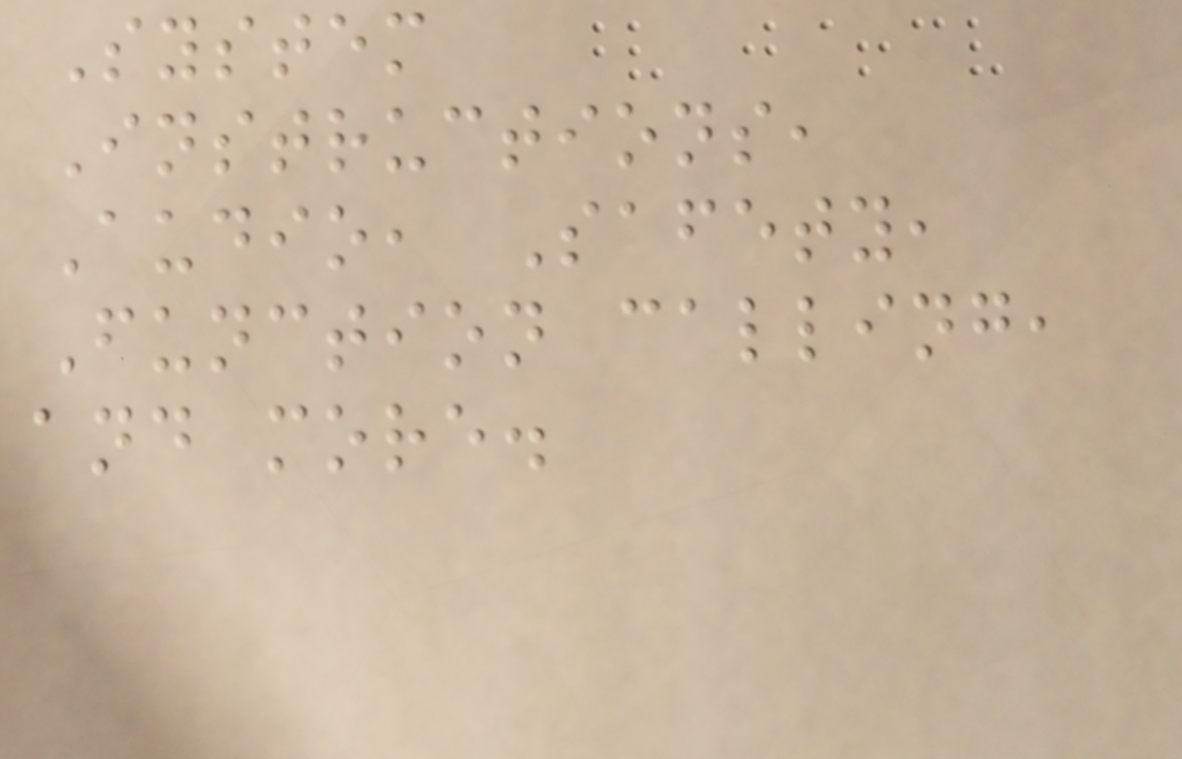System
Instructions,
Audio, Safety,
Function calling,
and more.
